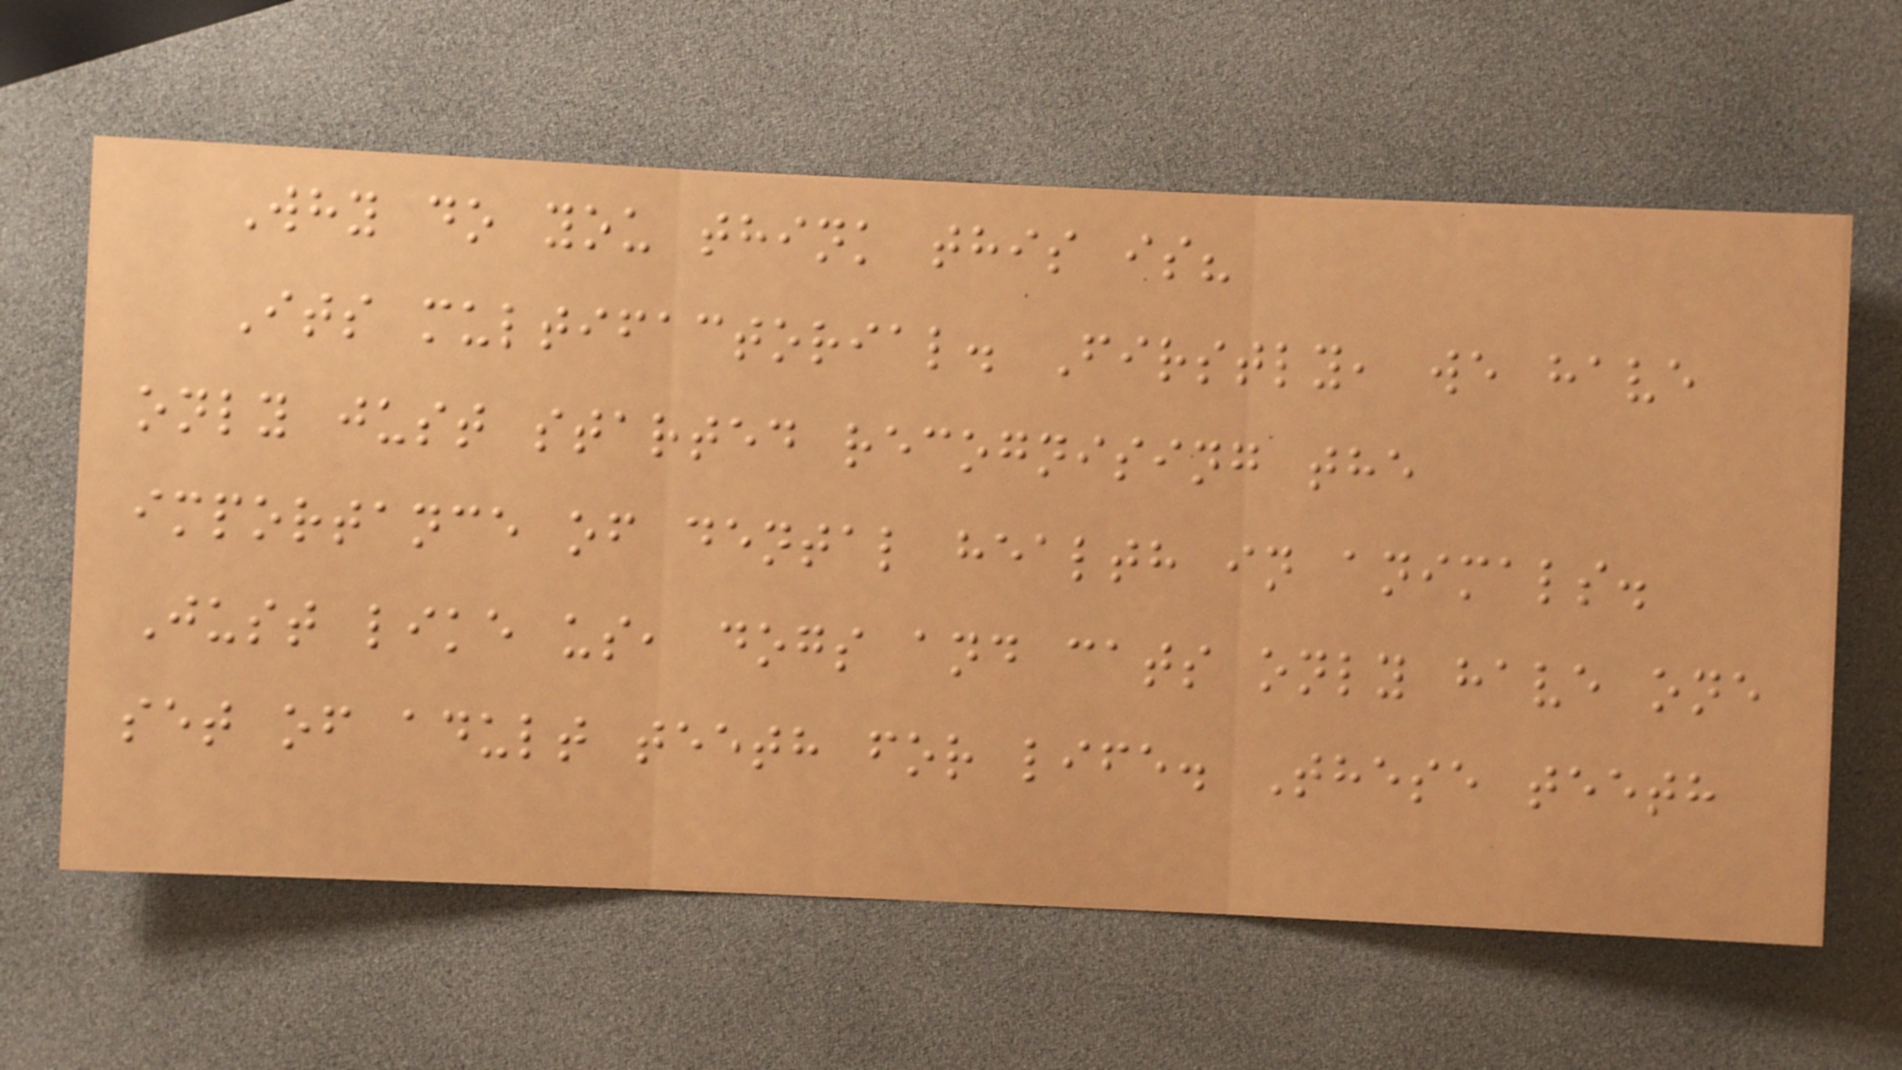Why do you think this is?
Its multifactorial. Firstly, we have
only just started recognising the
importance of dental health in animals.
Just like us, dogs and cats only have one
set of adult teeth for life. These teeth
